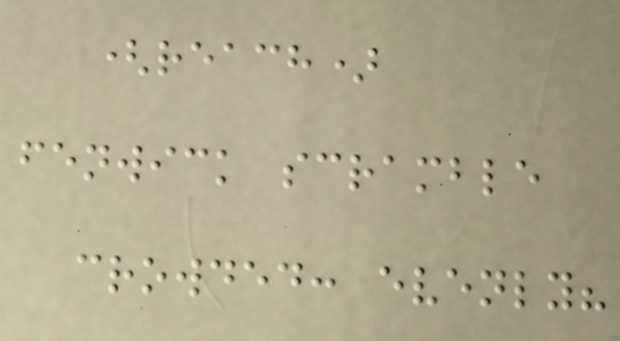(reach)
fenwick scramble
crowded: evenly?
